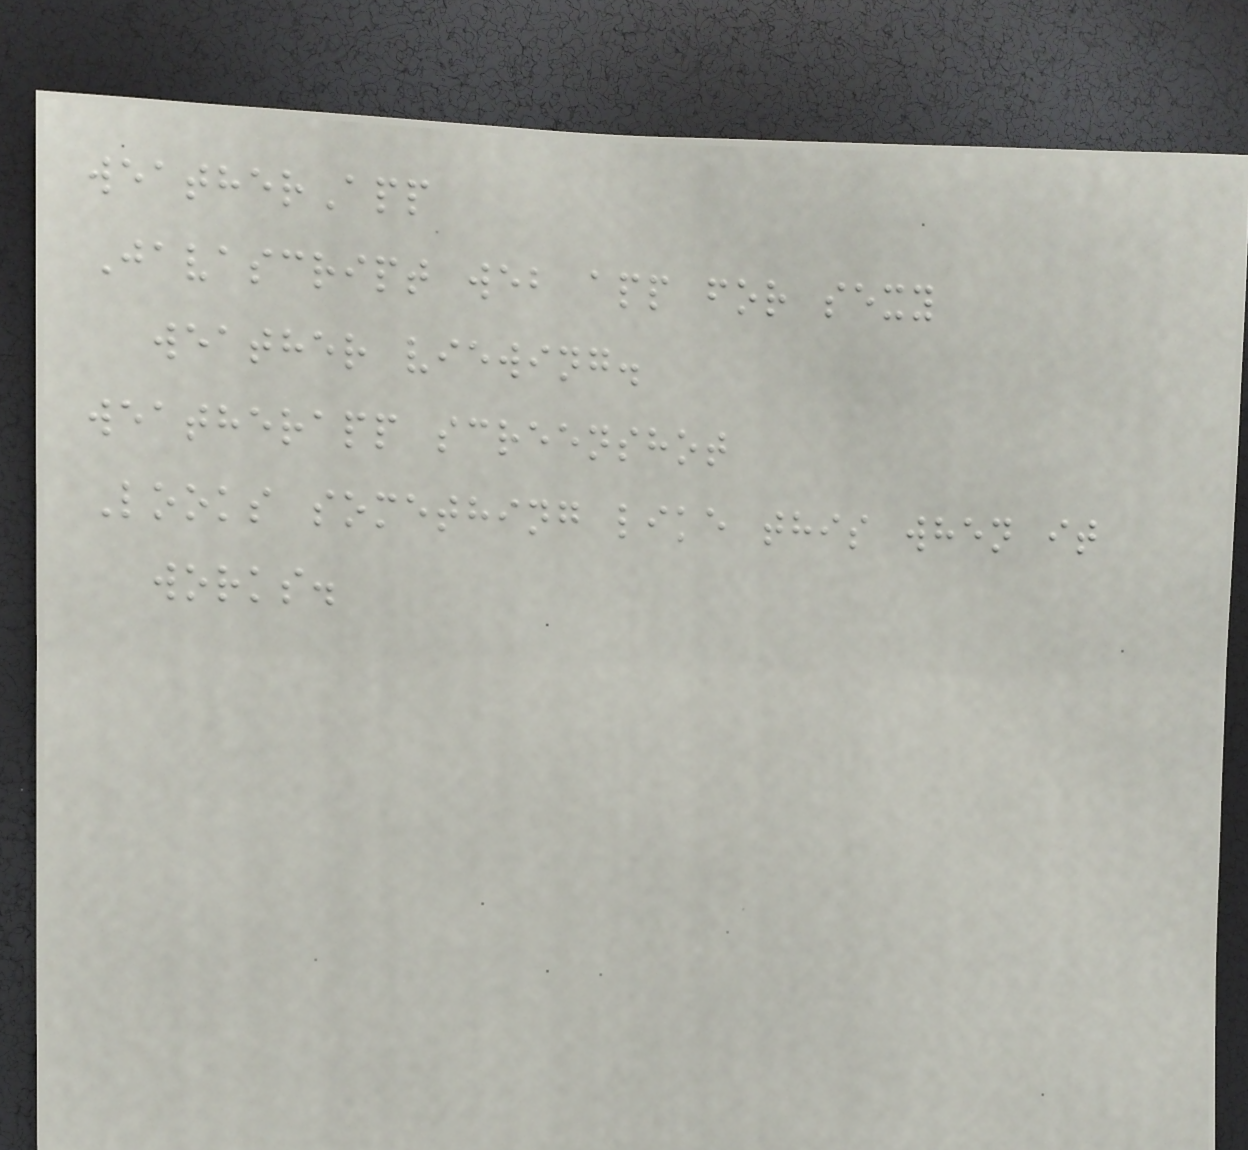weatherApp
Javascript web app for sexy
weather viewing.
weatherapp screenshot
Looks something like this when it
works.
